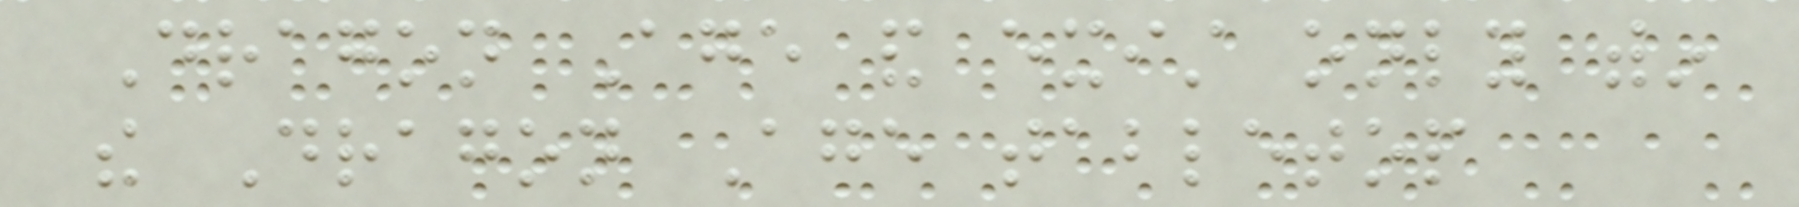Dragon Age and exist only within
the Dragon Age tabletop
